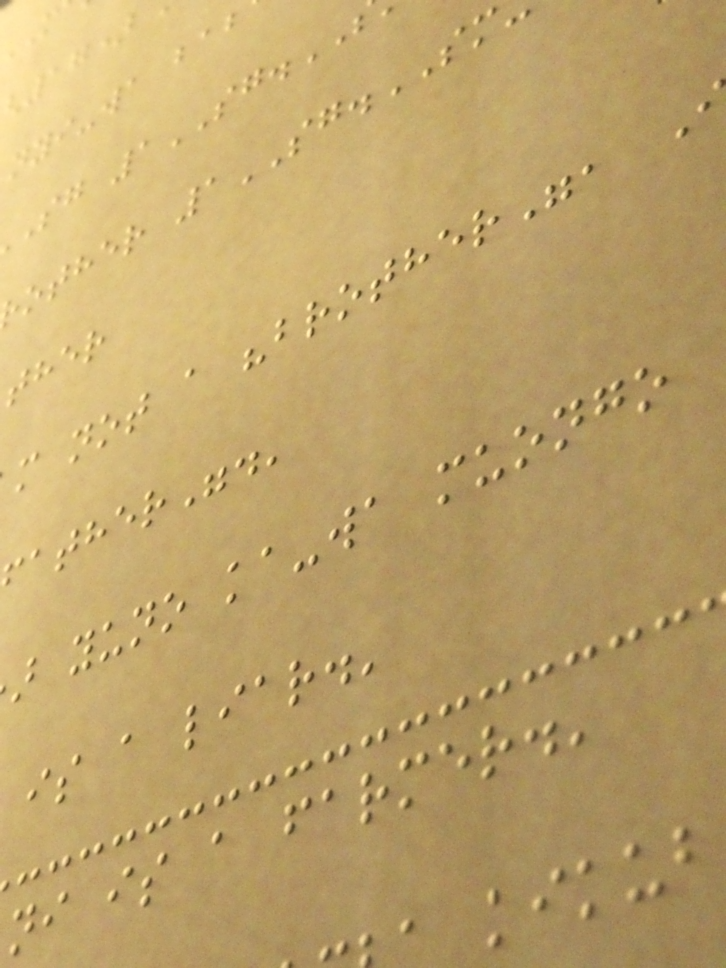nyi-wa bab
sg 1SG.
other 1SG.SM
ther
m not a "brother",
ather".'
yuno ka-wa muongo
is a liar.'
ni is a farmer.'
